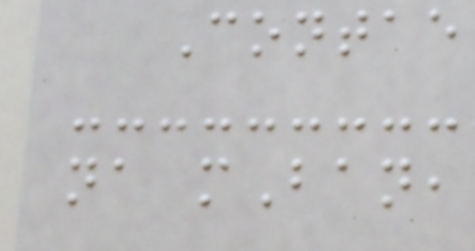Contae
na mBan,
